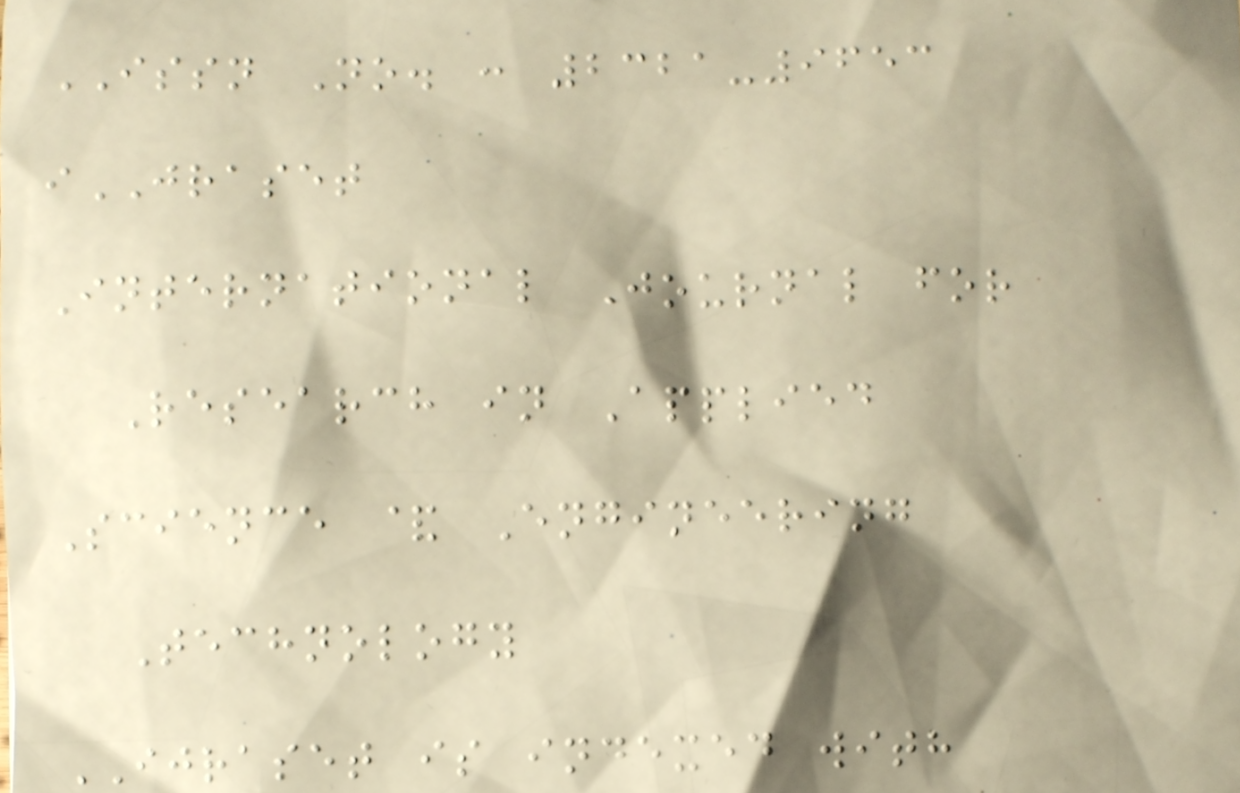ISSN No. : 2321-9653
iJRASET
International Journal for
Research in Applied
Science & Engineering
Technology
IJRASET is indexed with
